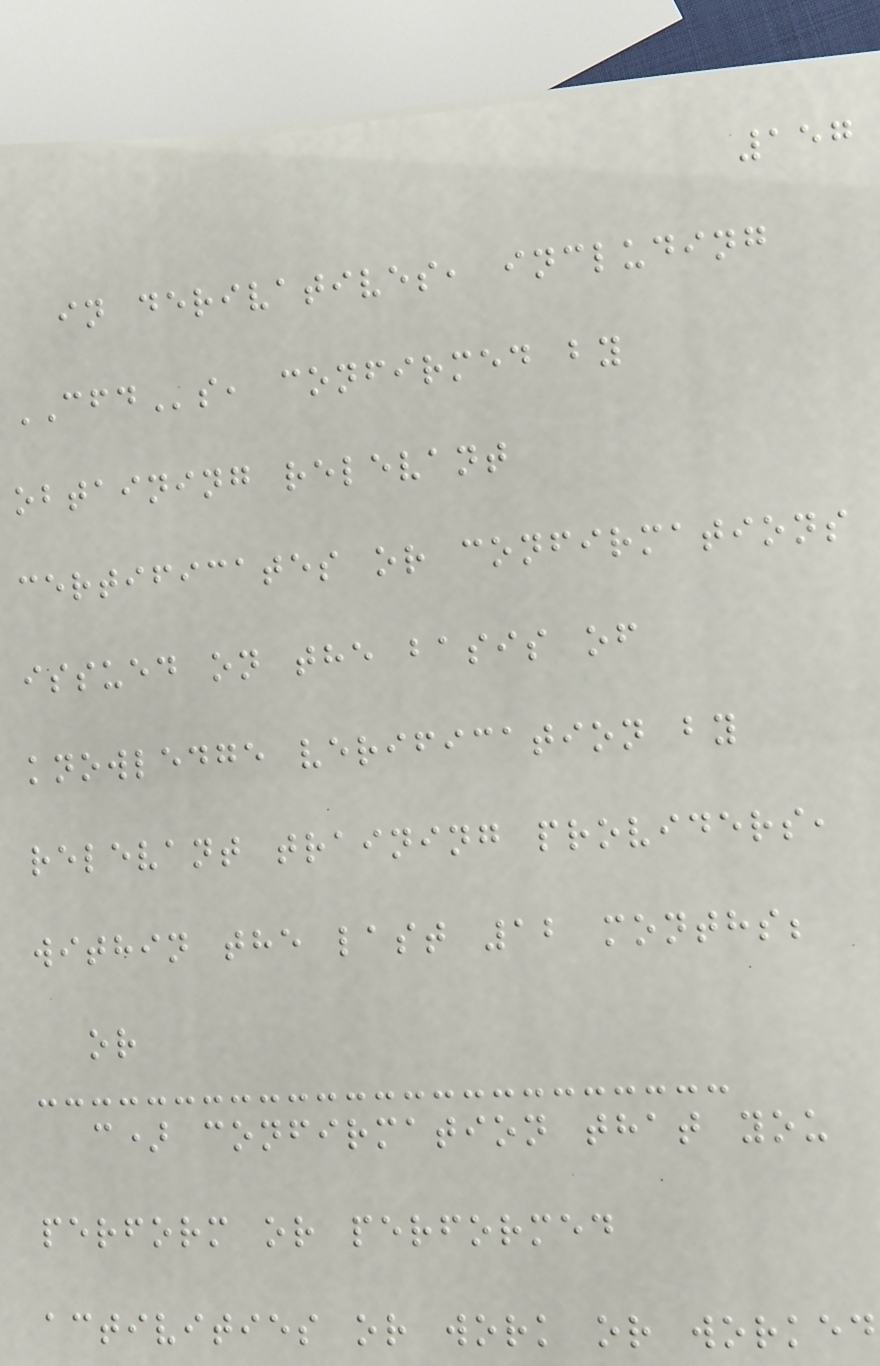157
in derivatives, including
CFDs, confirmed by
obtaining relevant
certificates or confirmations
issued on the basis of
knowledge verification by
relevant training providers,
within the last 12 months;
or
c) confirmation that you
perform or performed
activities or work or worked
